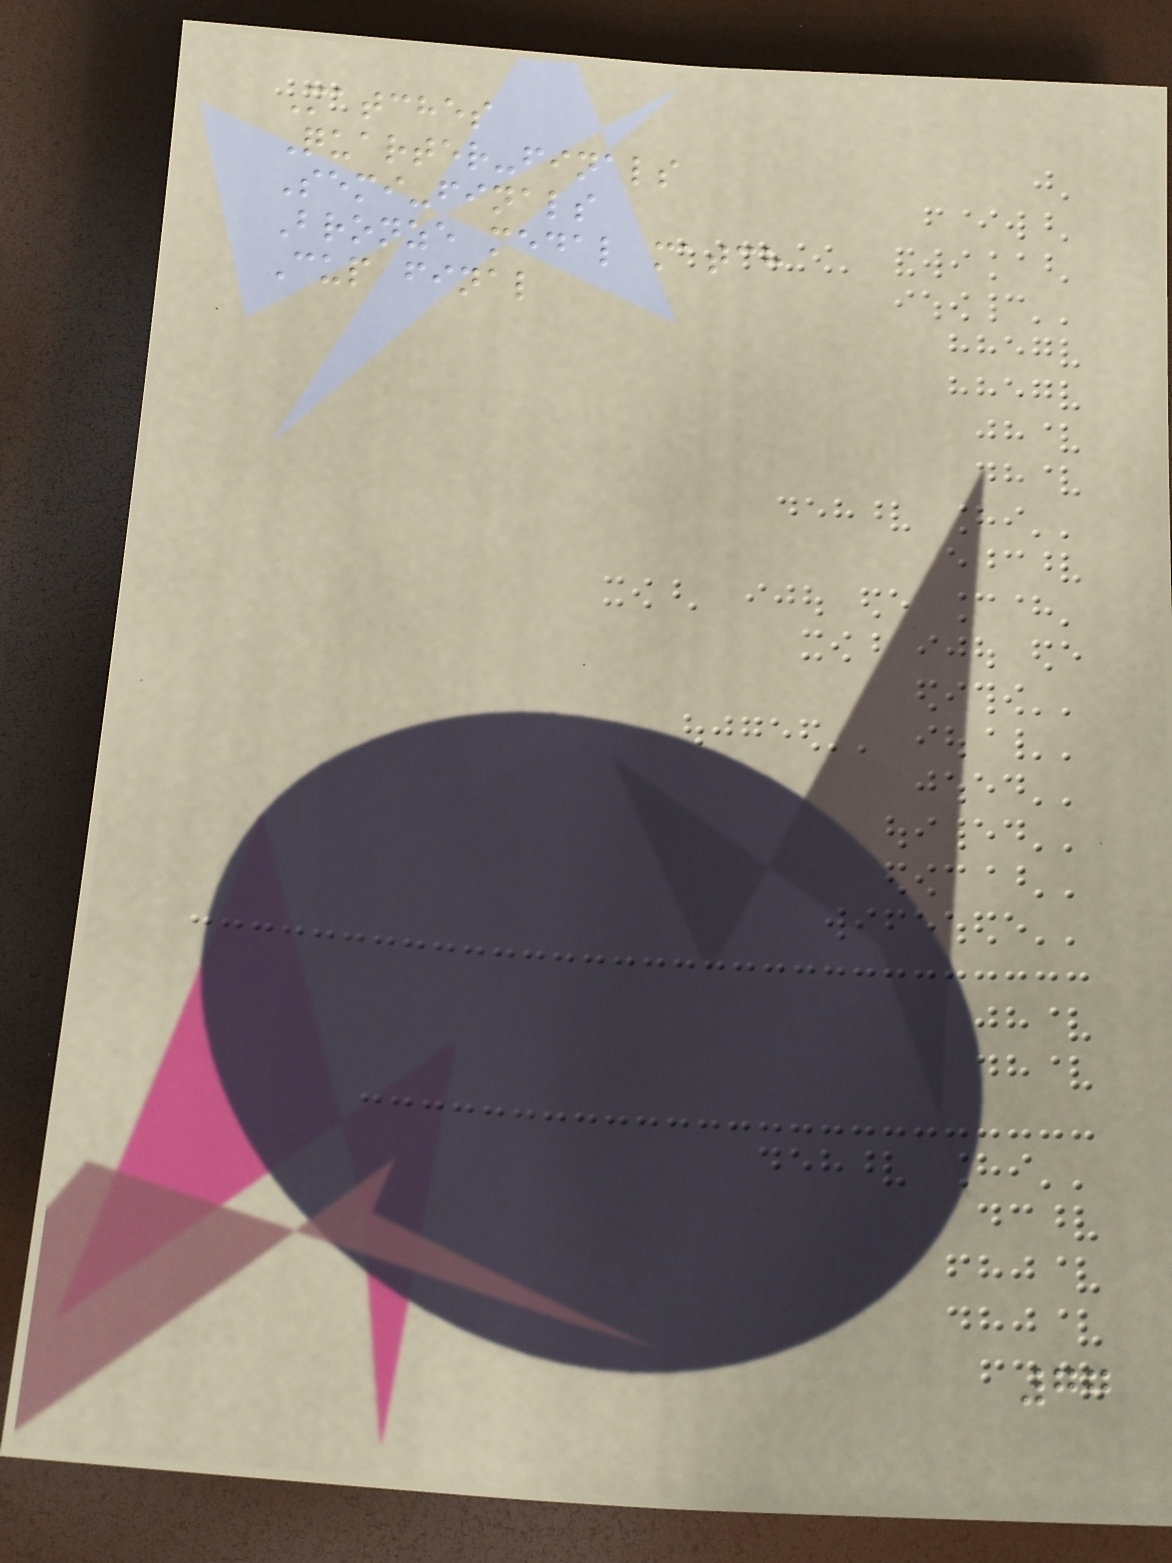Matches
Quarter-finals
Semi-finals
Bronze medal match
Cup final
77
